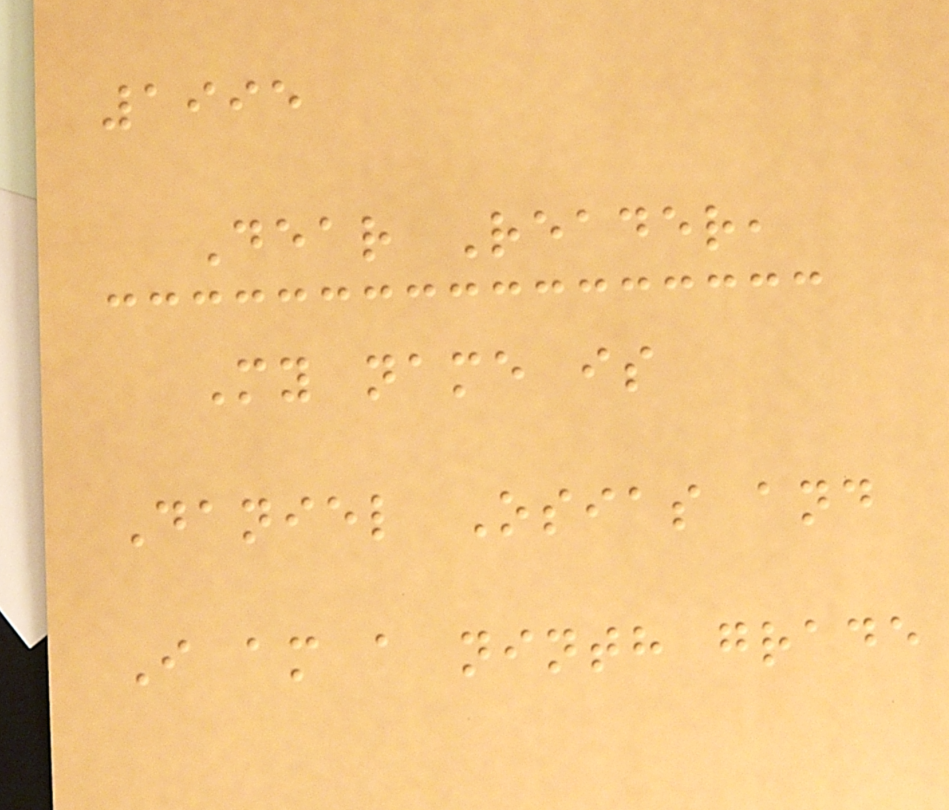1995
Dear Reader,
My name is
Daniel Osias and
I am a ninth grade
